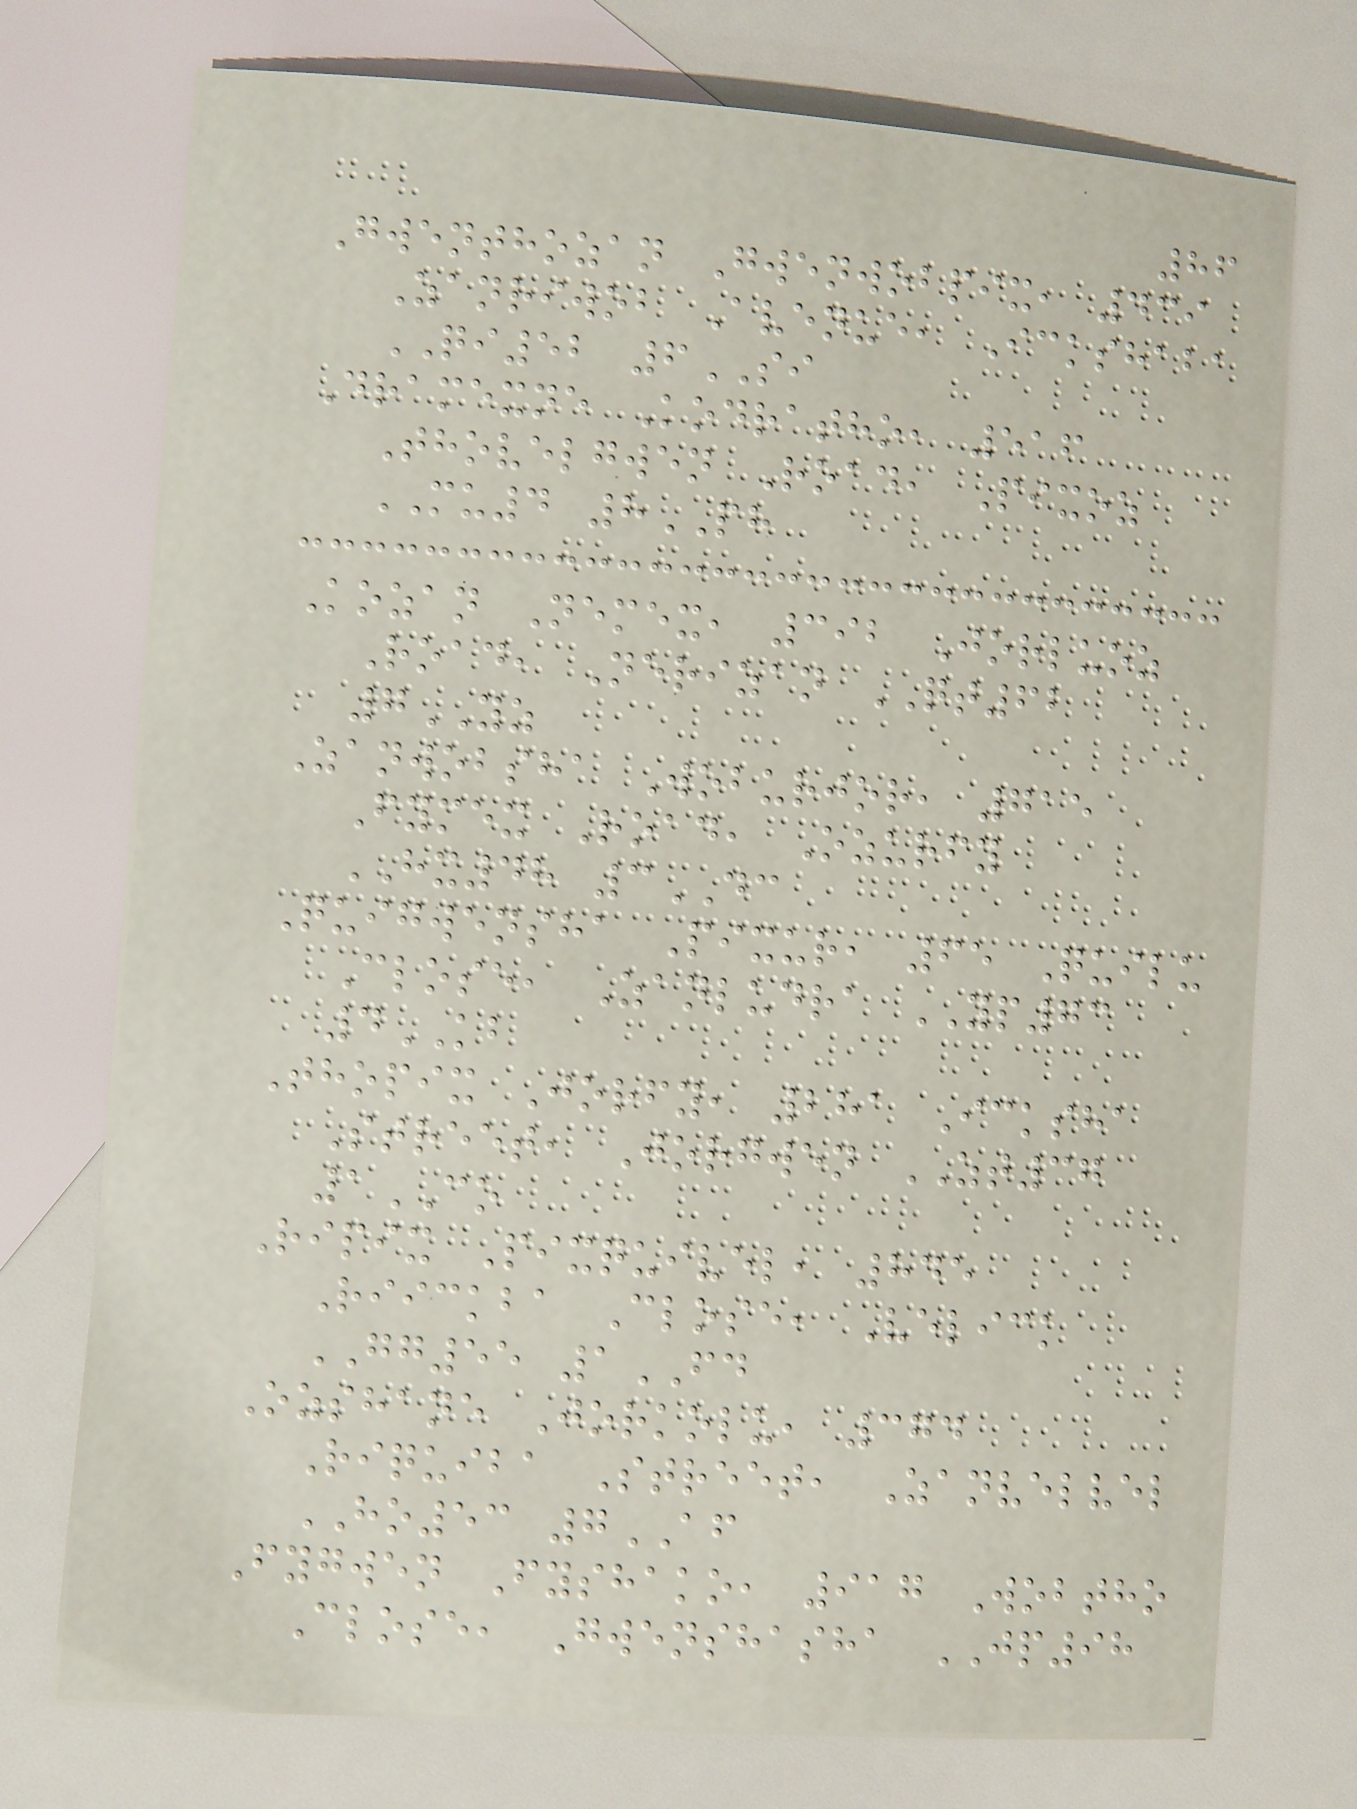86
Gwenthozan Gwenwobpix, 439
Zanriwob Avenue, Ickshaba
QI52 6SI
Dramexne Kodratho, 516
Thovelgwen Road, Pixoz
MU4 8PH
Kozan Nemex, 392 Jorluoz
Road, Nerizan QT62
7YZ
Zanwobsha Woburjor, 715
Fymex Road, Ozurfy
HX48 3DC
Quigwensha Pixur, 65 Quilu
Close, Zanludra YP73
4KB
Thopix Jorfy, 281 Icksha
Street, Jorgwen ZT37
1CO
Ripix Pixquivel, 845
Riickba Close, Velick
GG55 1FD
Ozshane Jorkolu, 374
Riquiba Street, Zanvelvel
HO53 7AF
Fygwen Fyshako, 917 Wobtho
Close, Gwenshasha JP98
